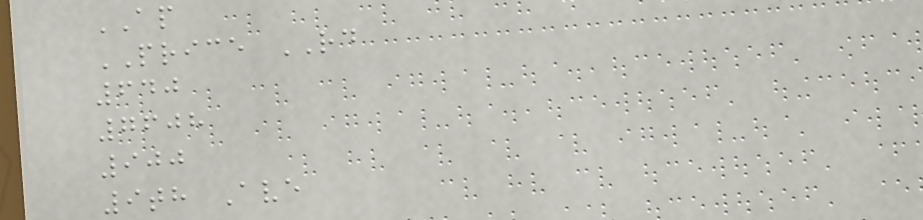AP
PRICE RD
640
7608
900
9th Ave
